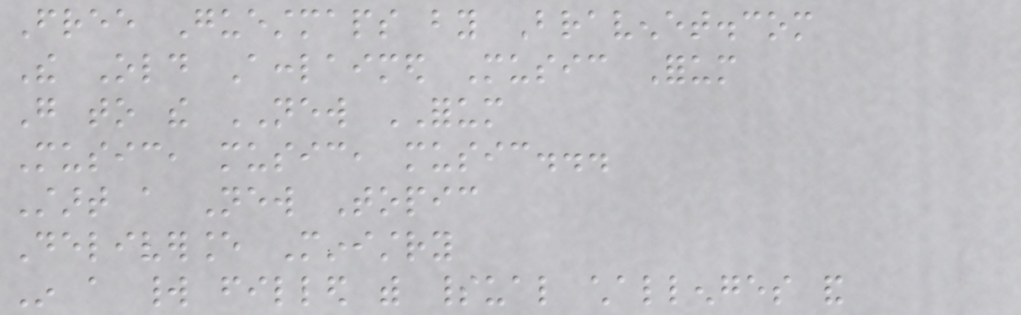Free Guestmaps by Bravenet.com
The Old Acclaimed Music Forum
Go to the NEW FORUM
Music, music, music...
Start a New Topic
Deliverance Ministry
In a world filled with spiritual challenges and
